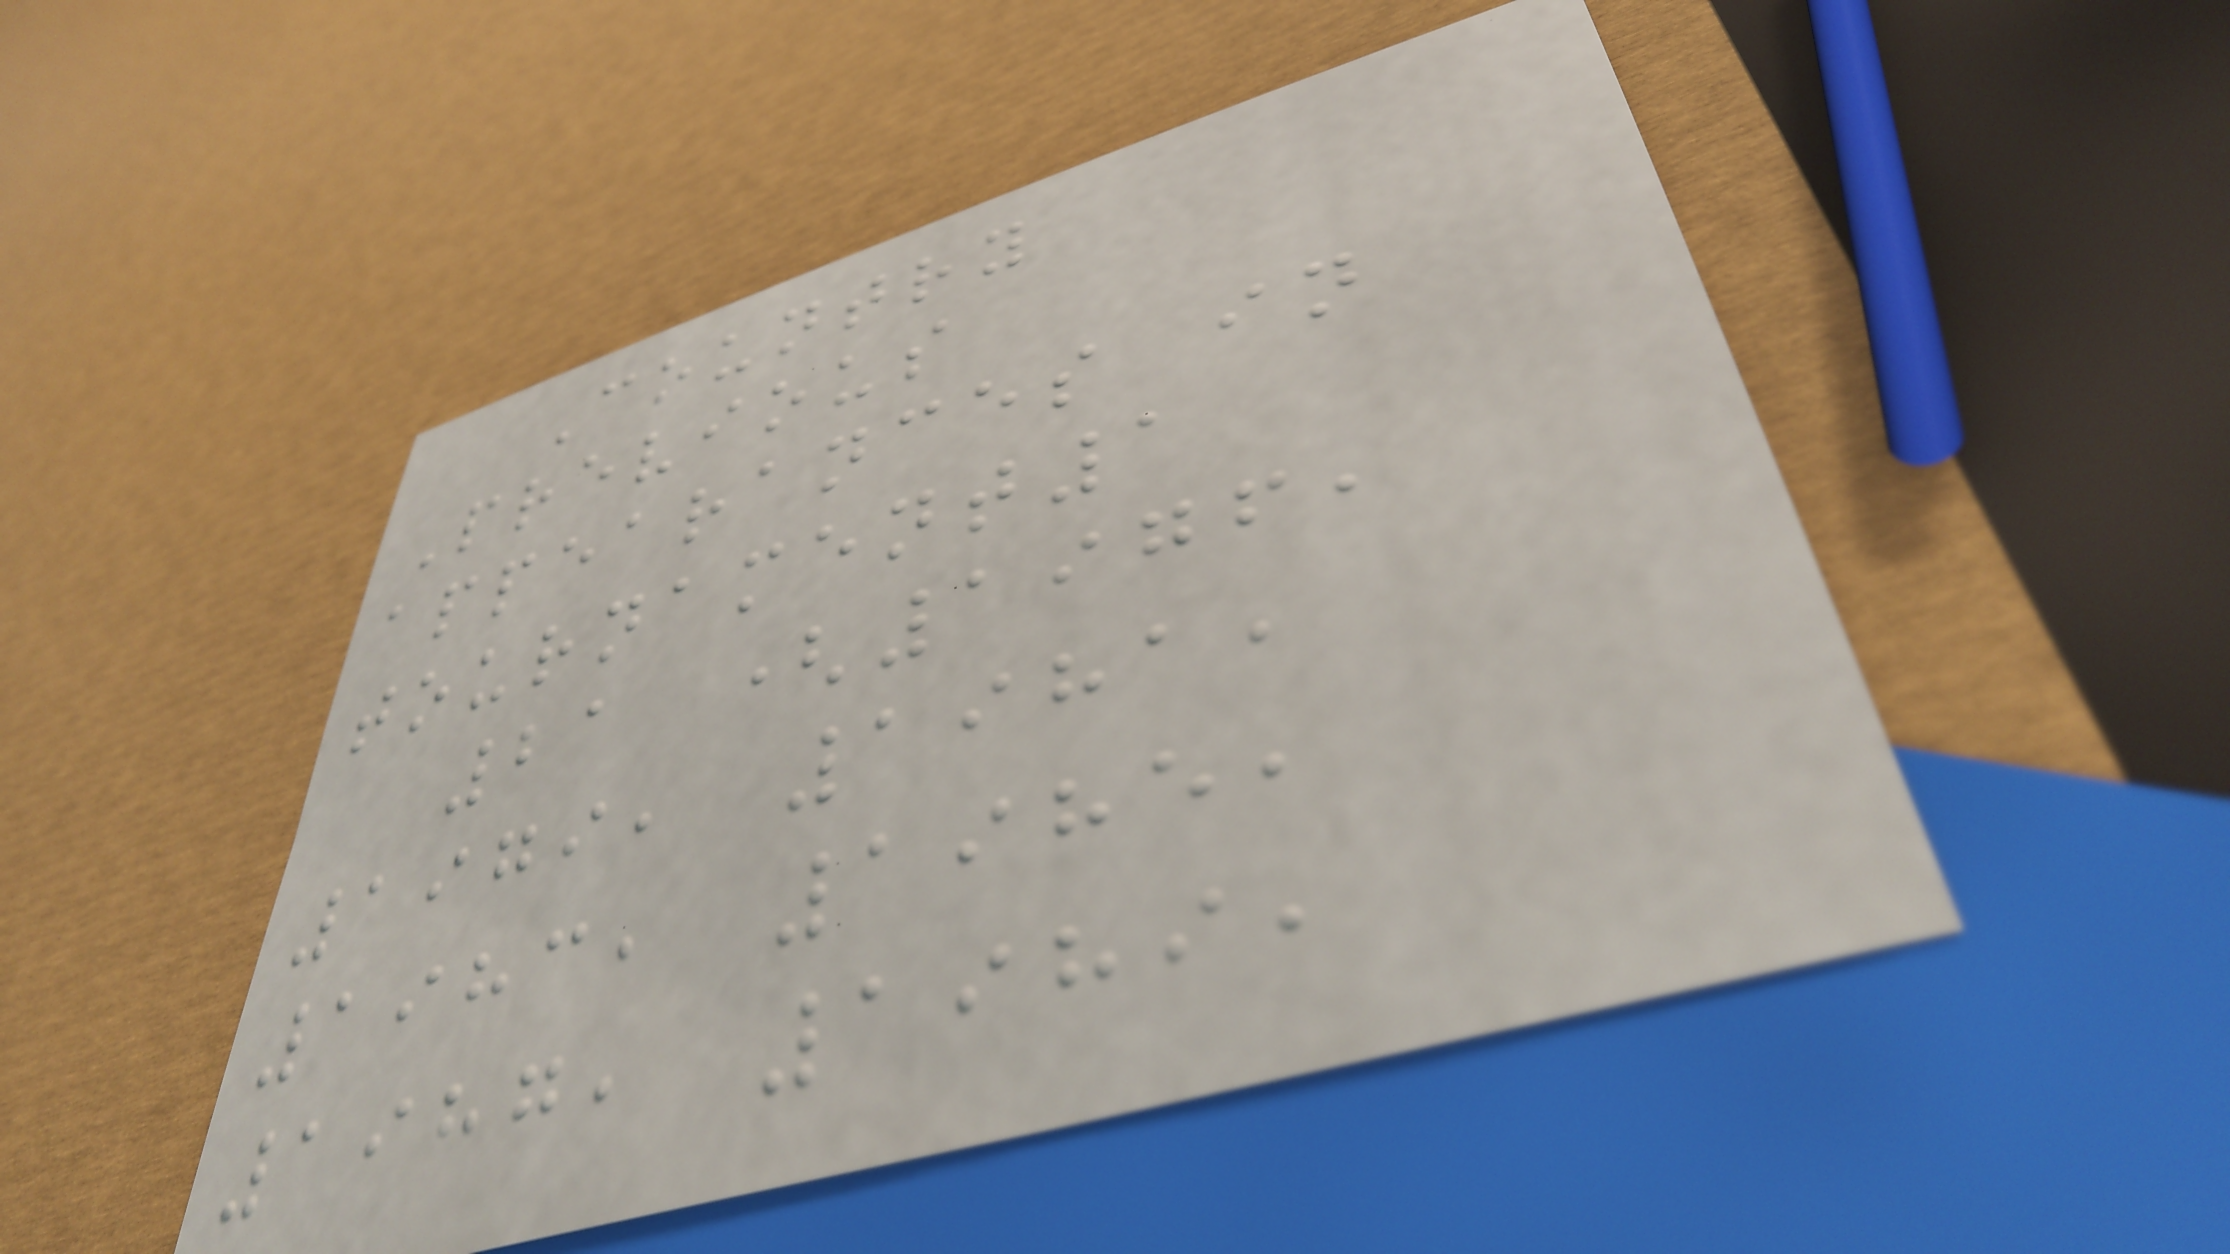Country
Previous
appearances in
tournament1
21 (1976,
1979, 1981,
1983, 1985,
1987, 1989,
